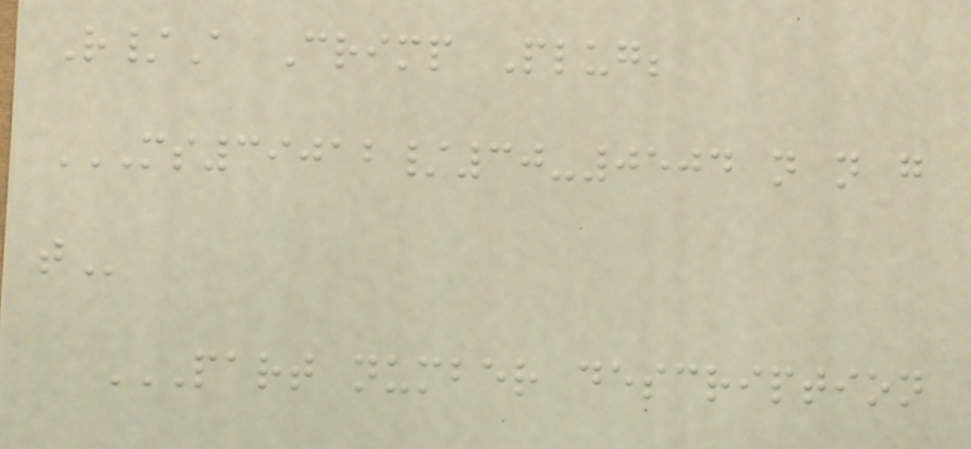R/A Crimp Plug;
MS39012/30-0504 N N G
T
PART NUMBER DESCRIPTION
